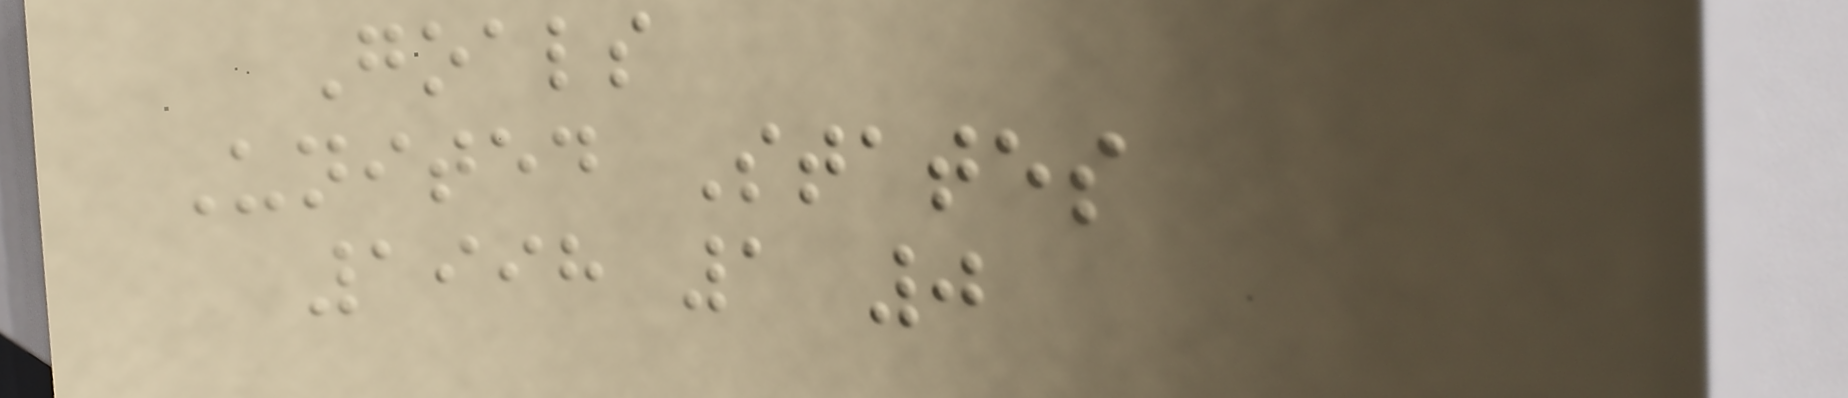Goals
United States
1998 1 0
